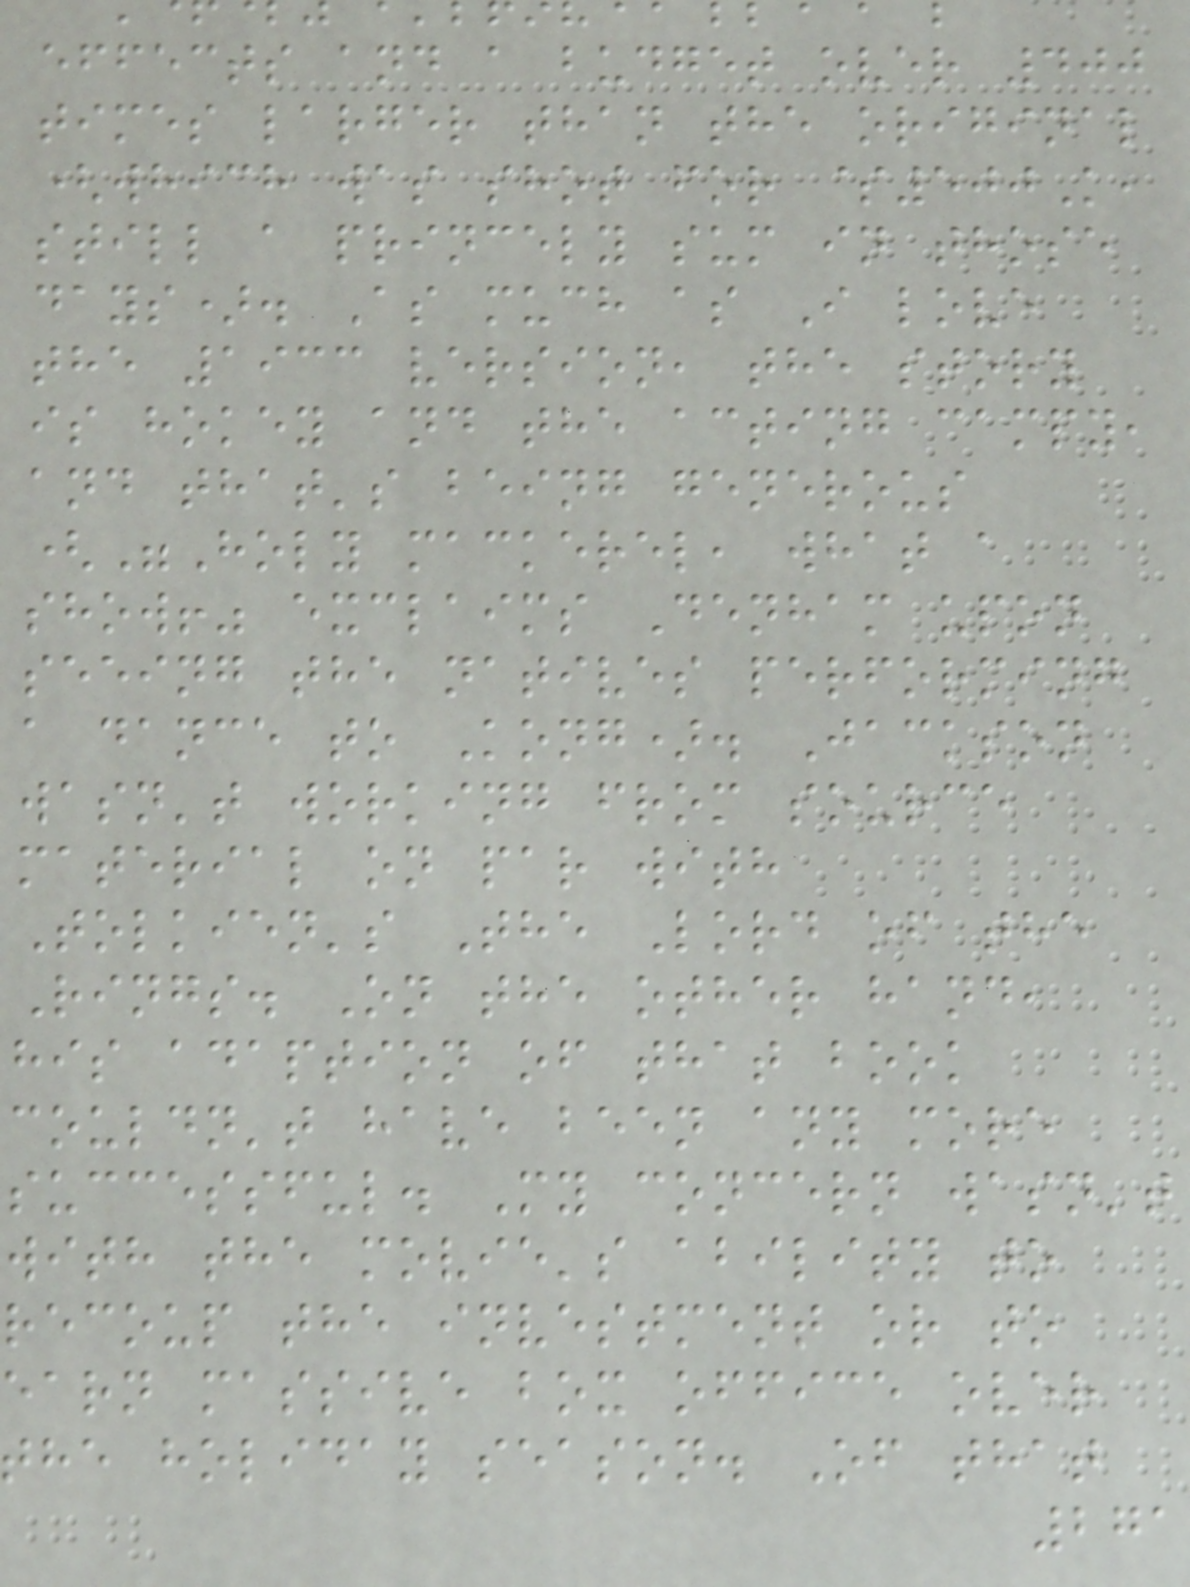effects and a budget over 400
times larger than the original
(which was shot for $500K,
still a princely sum in those
days). As much as I love
the 1933 version, the story
is hokey and the acting campy,
and that's being generous
("Holy mackerel, what a
show!" exclaims Denham upon
seeing the natives performing
a dance to Kong). Jackson
wasn't working from source
material on par with
Tolkien's The Lord of the
Rings. On the other hand,
his adaption of that book
couldn't have been any more
successful. My concern wasn't
with the movie's ability to
recoup the investment or to
earn massive box office over
the holiday season. Of that
271
